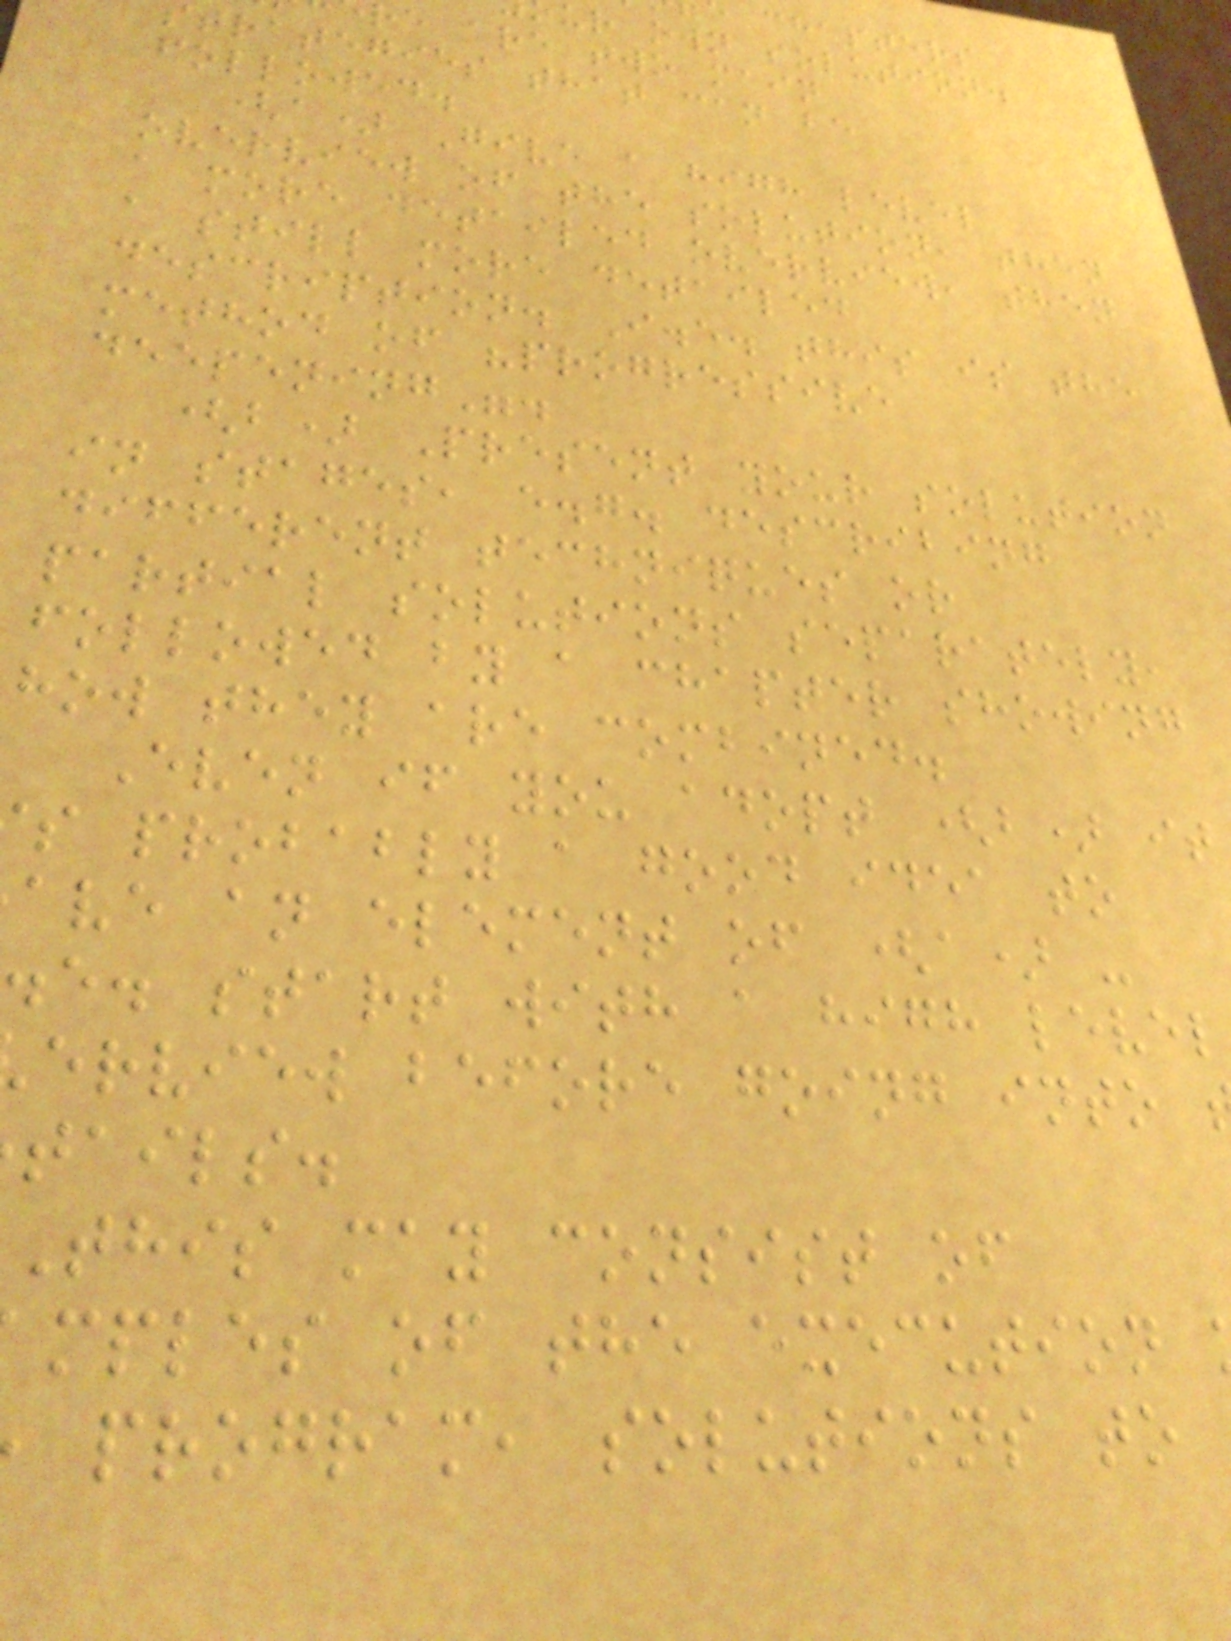chapters
ur own solution.
re are two main
trategies that can be
followed.
(a) Give a high level
overview of the solution, then
a more detailed overview, then
a still more detailed
description. I.e. this is the
method of "progressive
deepening".
(b) Present your solution
in stages, e.g. describing
different techniques or
partial solutions separately,
followed by a chapter showing
how they are combined.
Even if you adopt (b) it
s probably a good idea to
ave an element of (a) -
.e. start with a high level
erview before going into
tails.
This may consist of
mples of the execution
program, solutions to
